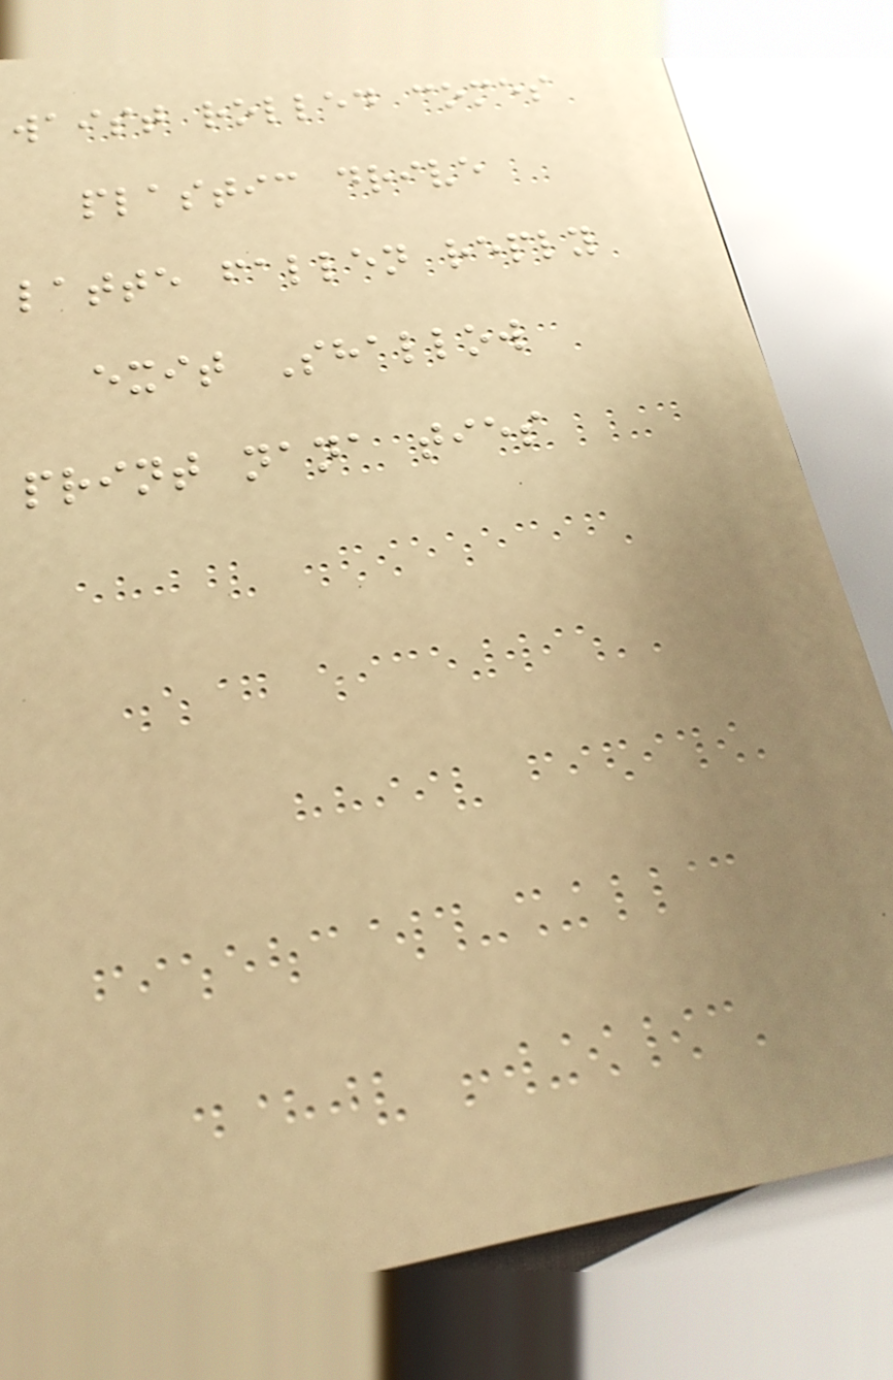waist rolled comes
plastic drive
latte fallen reply
exit Shallow
print nana ties
